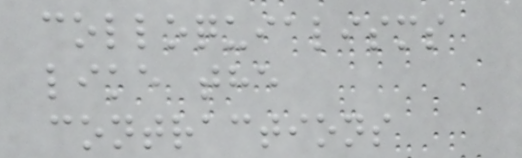colloquialisms
like the
contractions
